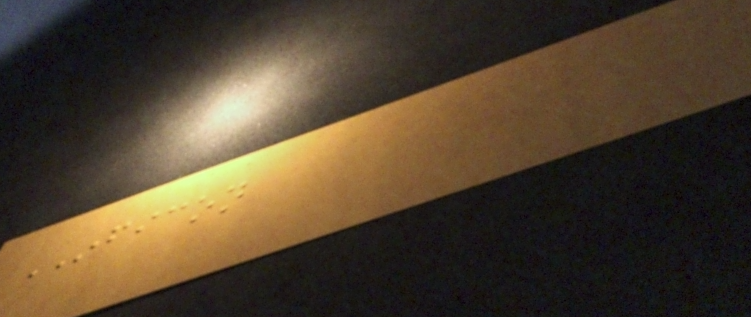INFICON
